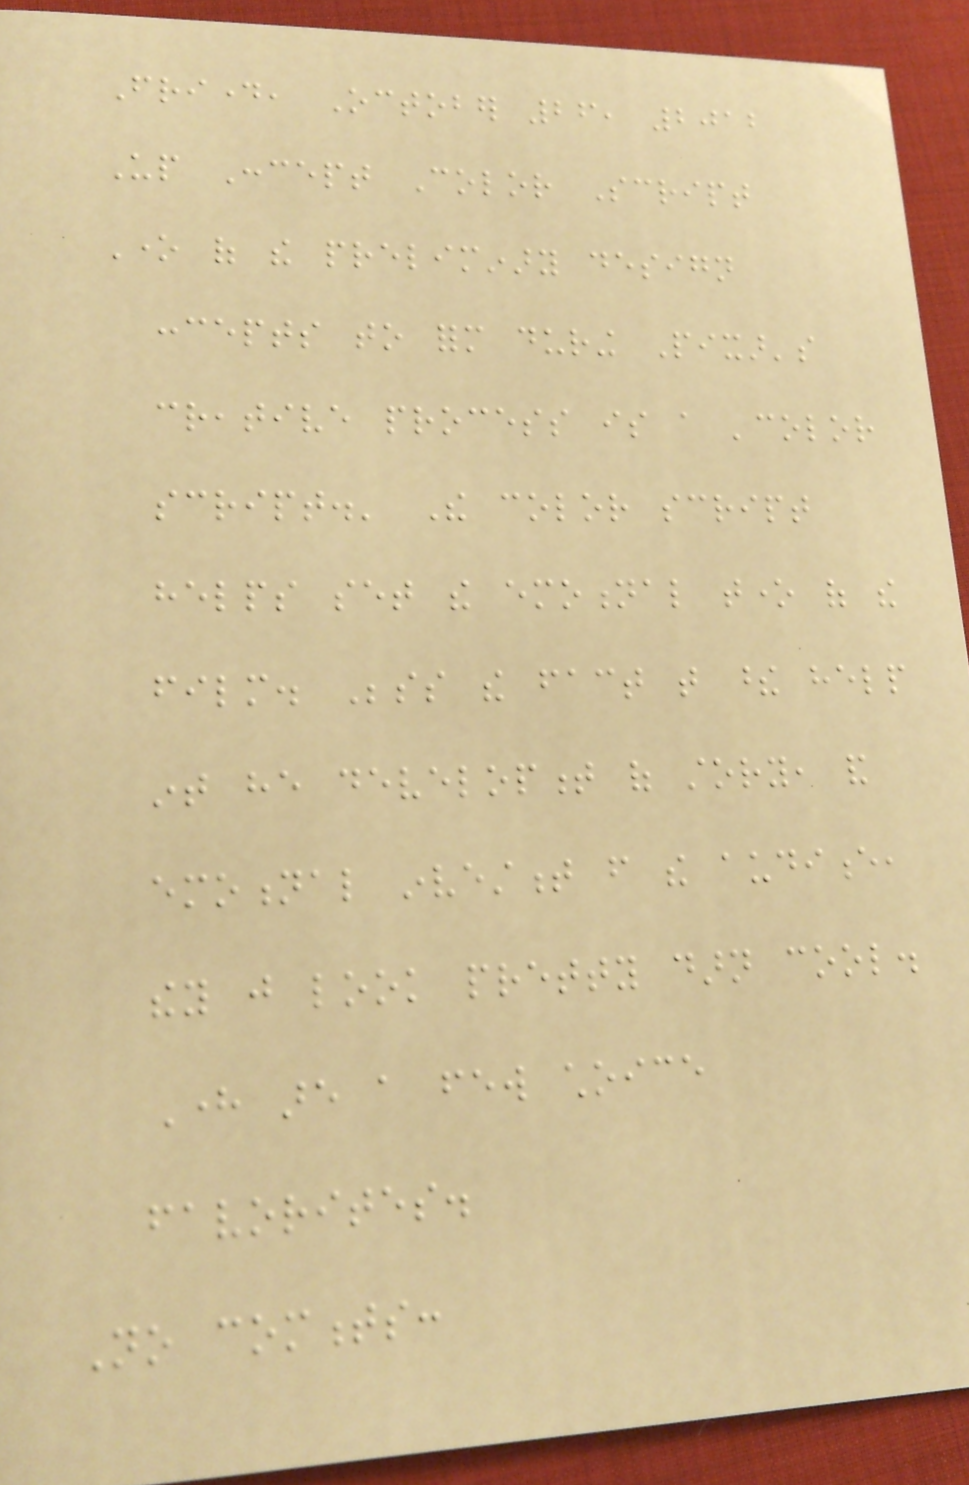Friday, October 26, 2012
Up Concept Color Script
One of the preliminary design
concepts to form during Pixar's
creative process is a 'color
script.' The color script
helps set the emotional tone of the
film. Besides the fact that these help
int he development of story, and
emotional investment from the audience,
they just look pretty darn cool.
Here are a few choice
favorites.
No comments:
